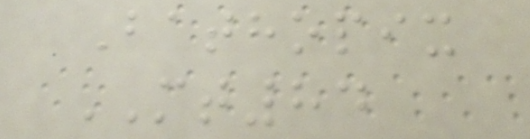Bathopix
MT84
